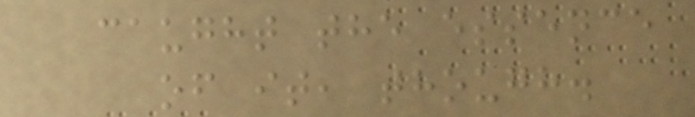caught the essence
of it, though.
